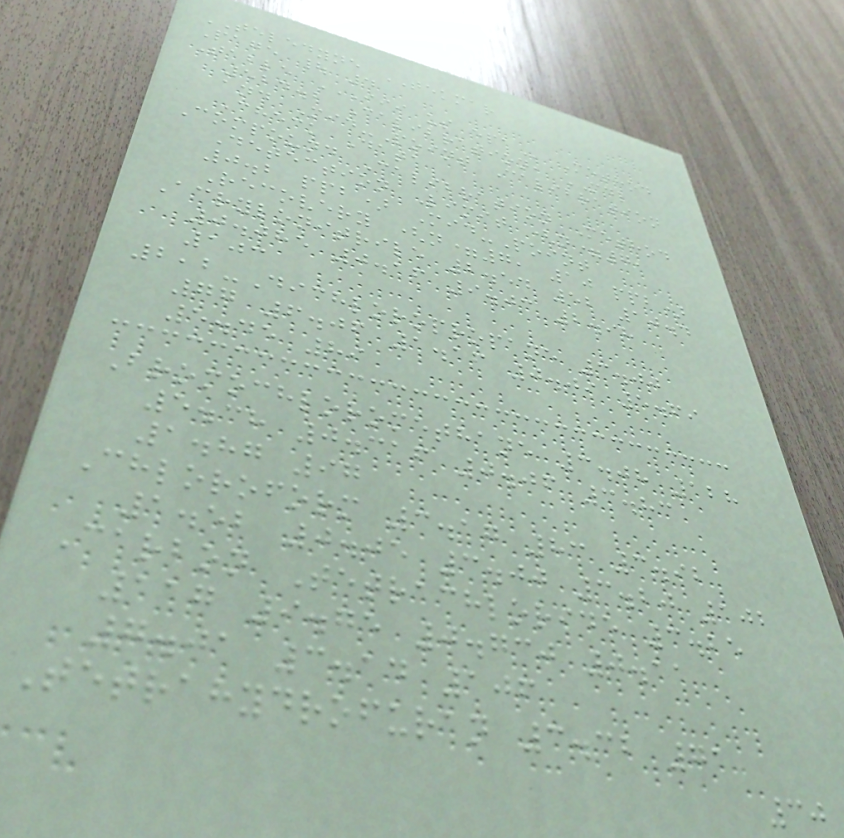TELEDYNE TEKMAR
Page | 4
Table III US EPA Method
524.2 Calibration, MDL
and Mid-Point Calibration
Check Data
Compound Calibration Method
Detection Limit (n=7,
0.2 ppb) Mid-Point
Recovery (n=7, 10 ppb)
Acrylonitrile 2.54 52 10.4
0.085 0.16 9.03 2.98
103
2,2-Dichloropropane 3.00
77 6.06 1.16 0.09 5.69
5.45 89
Bromochloromethane 3.08 128
5.38 0.316 0.06 3.83
1.87 97
Chloroform 3.17 83 3.92
1.52 0.05 3.00 3.20 102
Carbon Tetrachloride 3.25
117 9.75 0.730 0.11
7.01 3.14 106
Tetrahydrofuran 3.32 71
30
